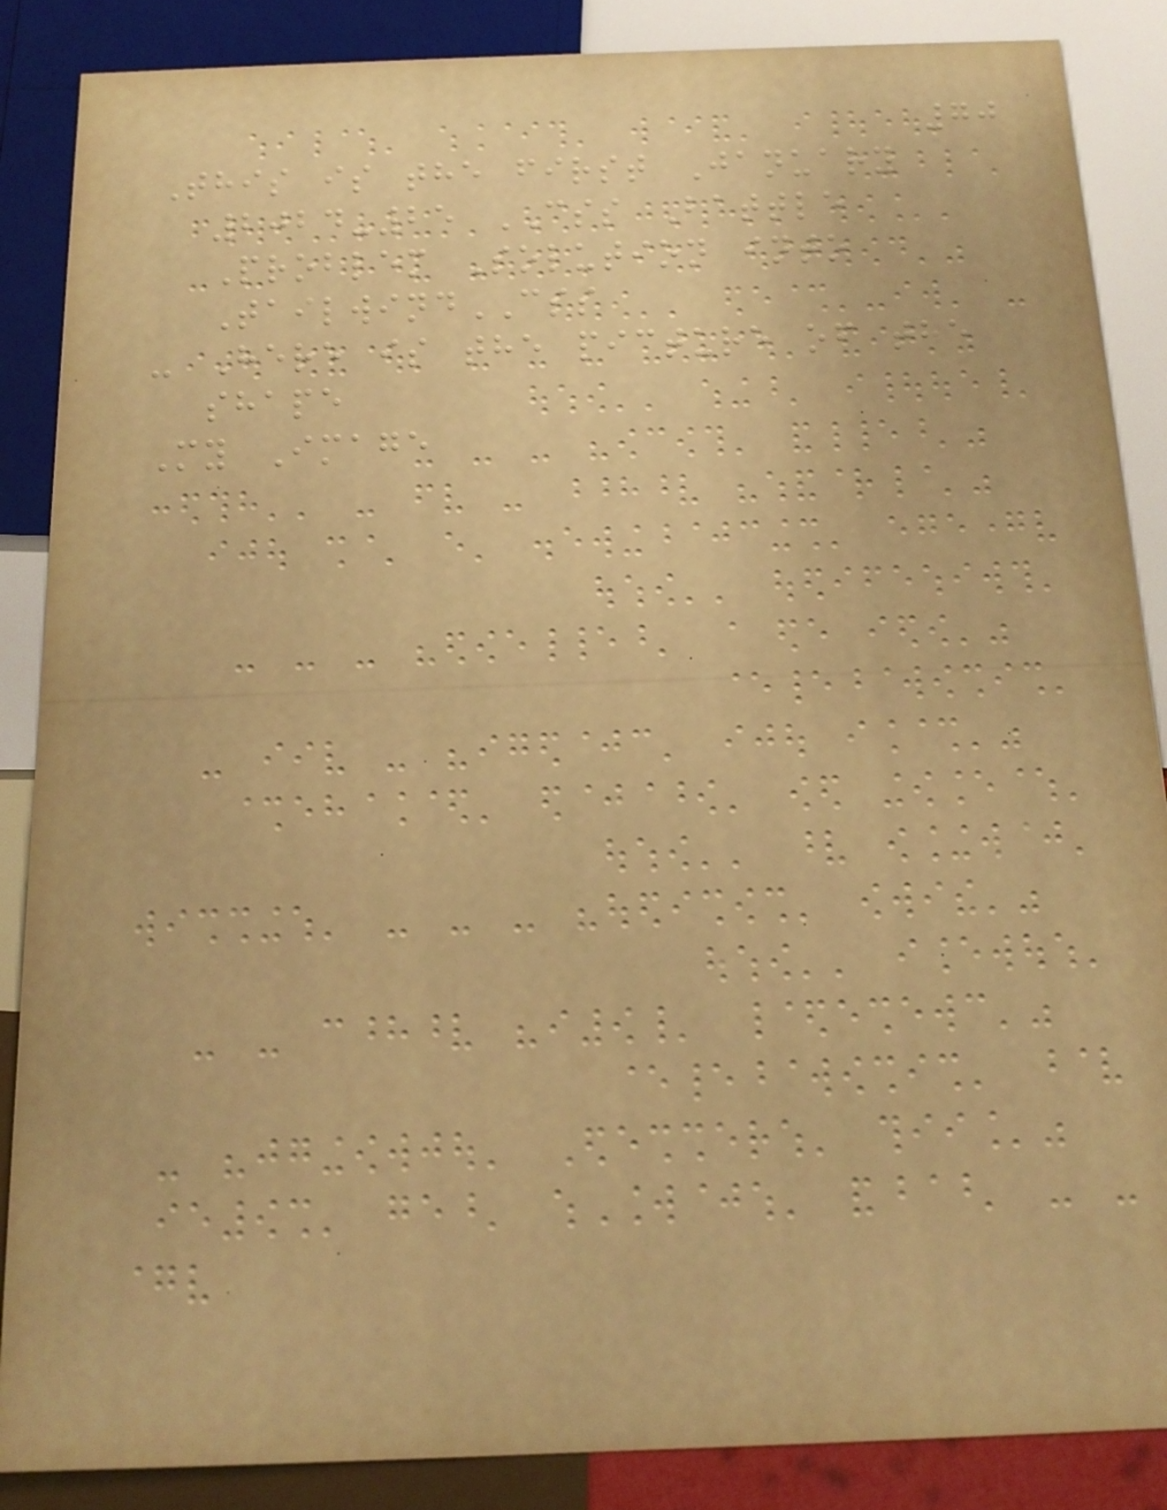70
This is the first January
2024-25 CSS Battle
Problem Solution into
TailwindCSS
- Here is the picture of the
shape
My Image
